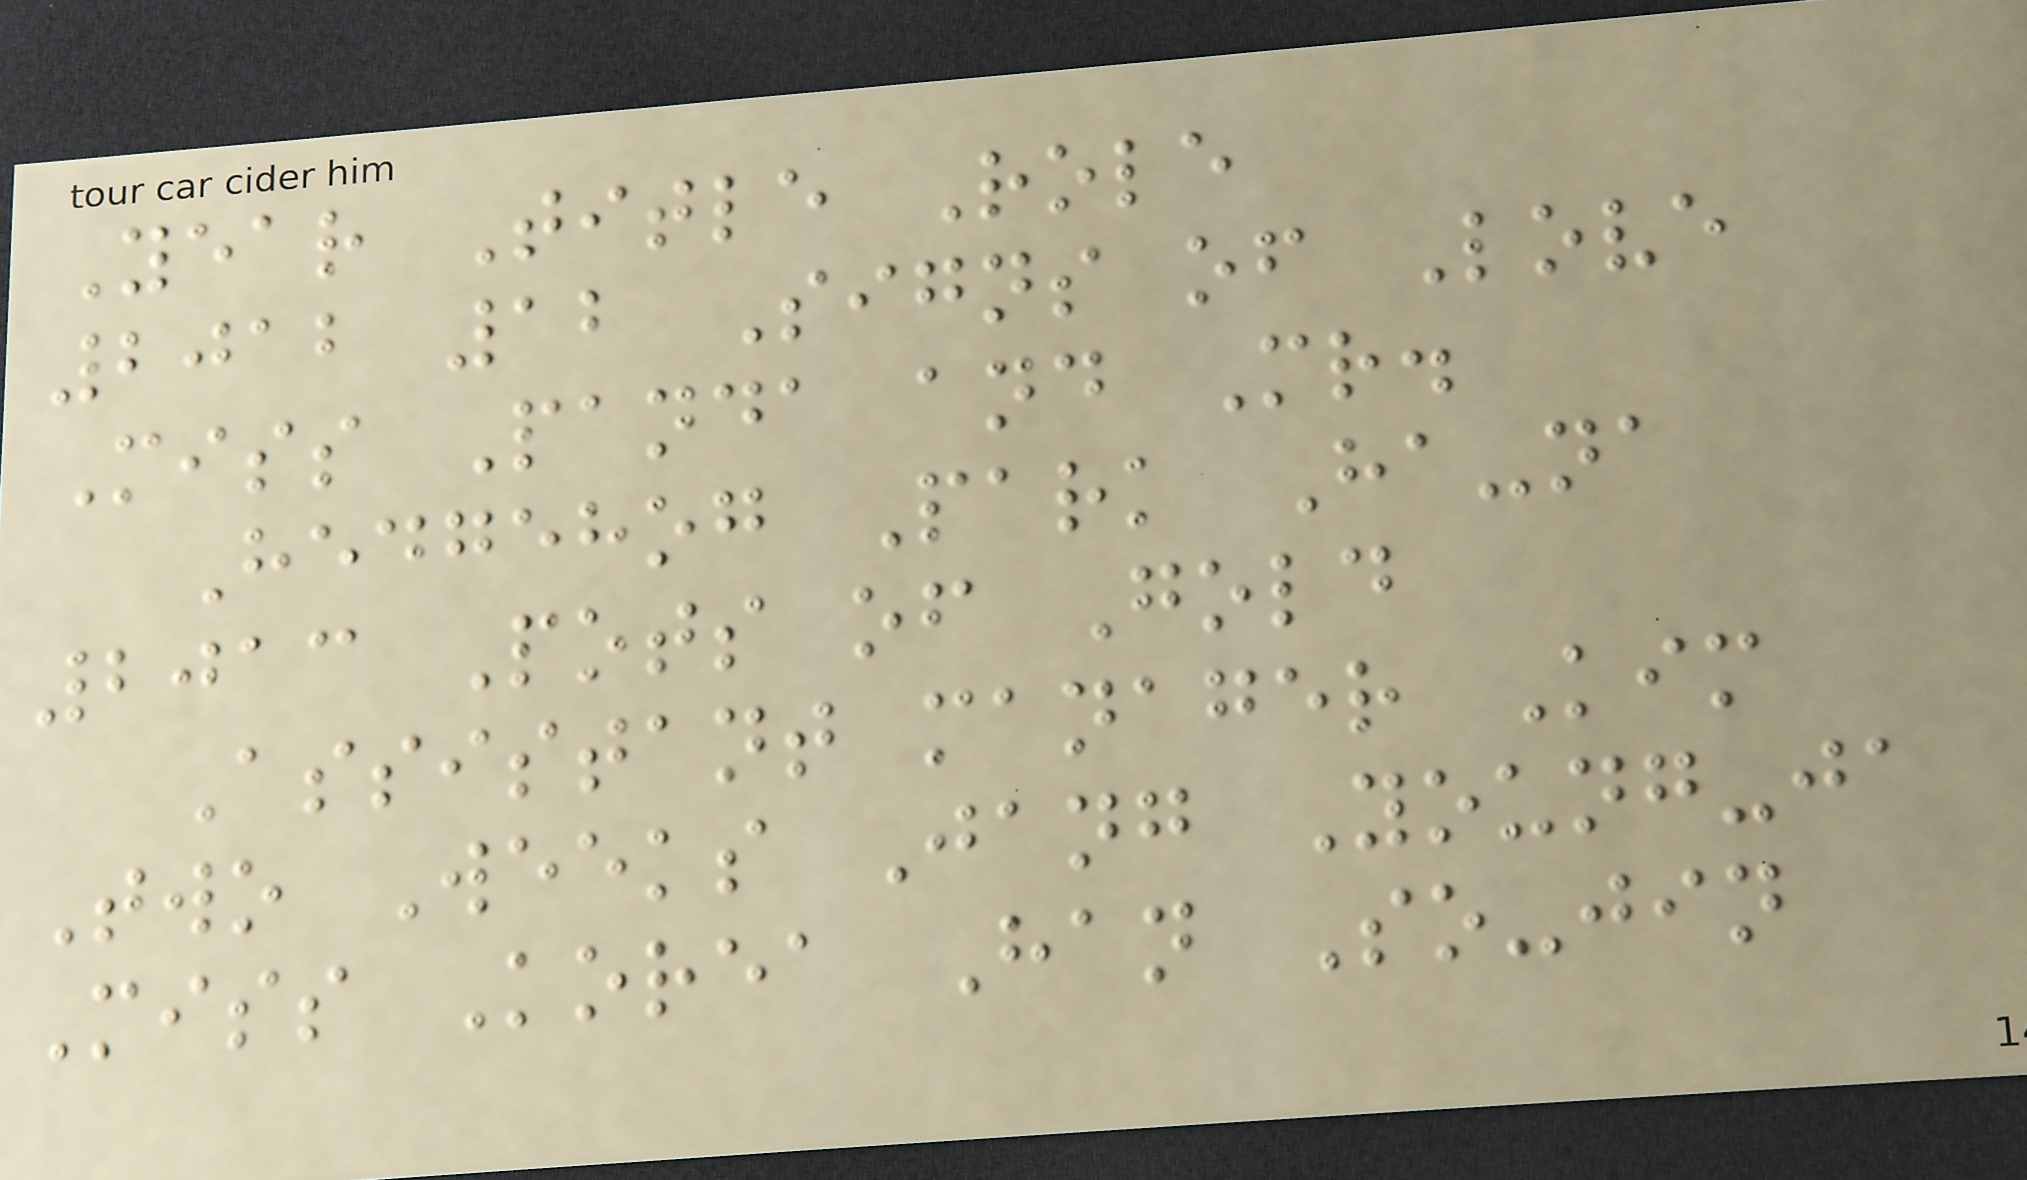Year Title Role
2012 12 Signs of Love
Miss Panda and Mr.
Hedgehog Park Ha-na
2013 Pots of Gold
Assistant manager Kim
Two Weeks Jang Young-ja
Miss Korea Han So-jin
